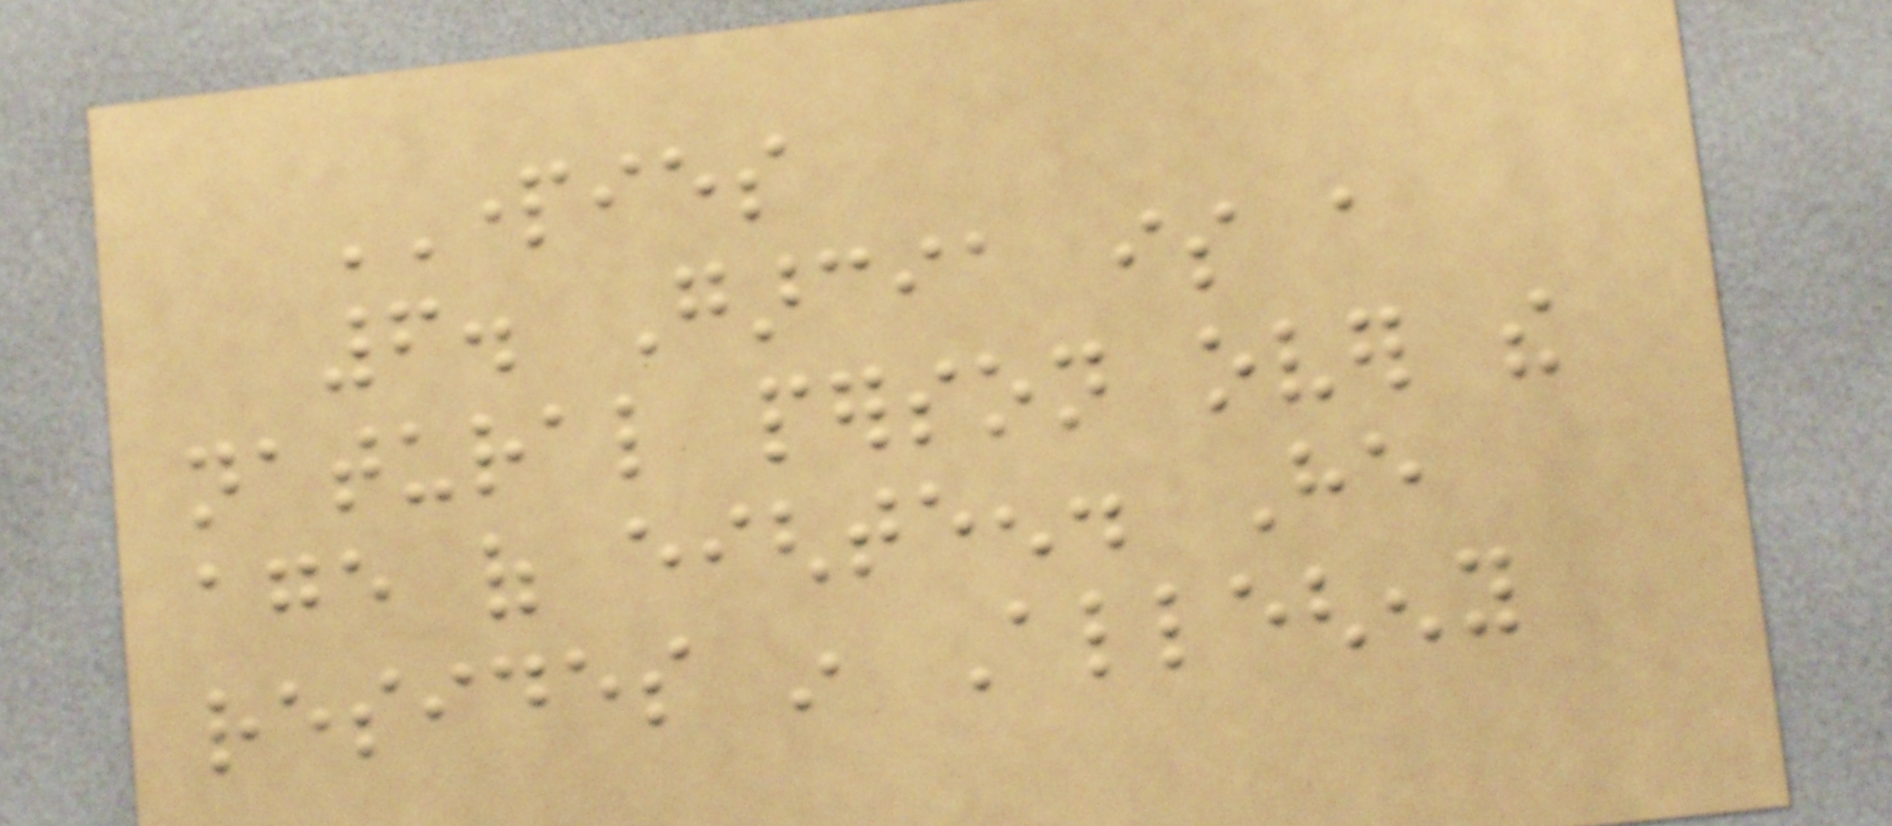PARTIES
6. Garcia is a
natural person over the
age of eighteen. He
resides in Allegheny
